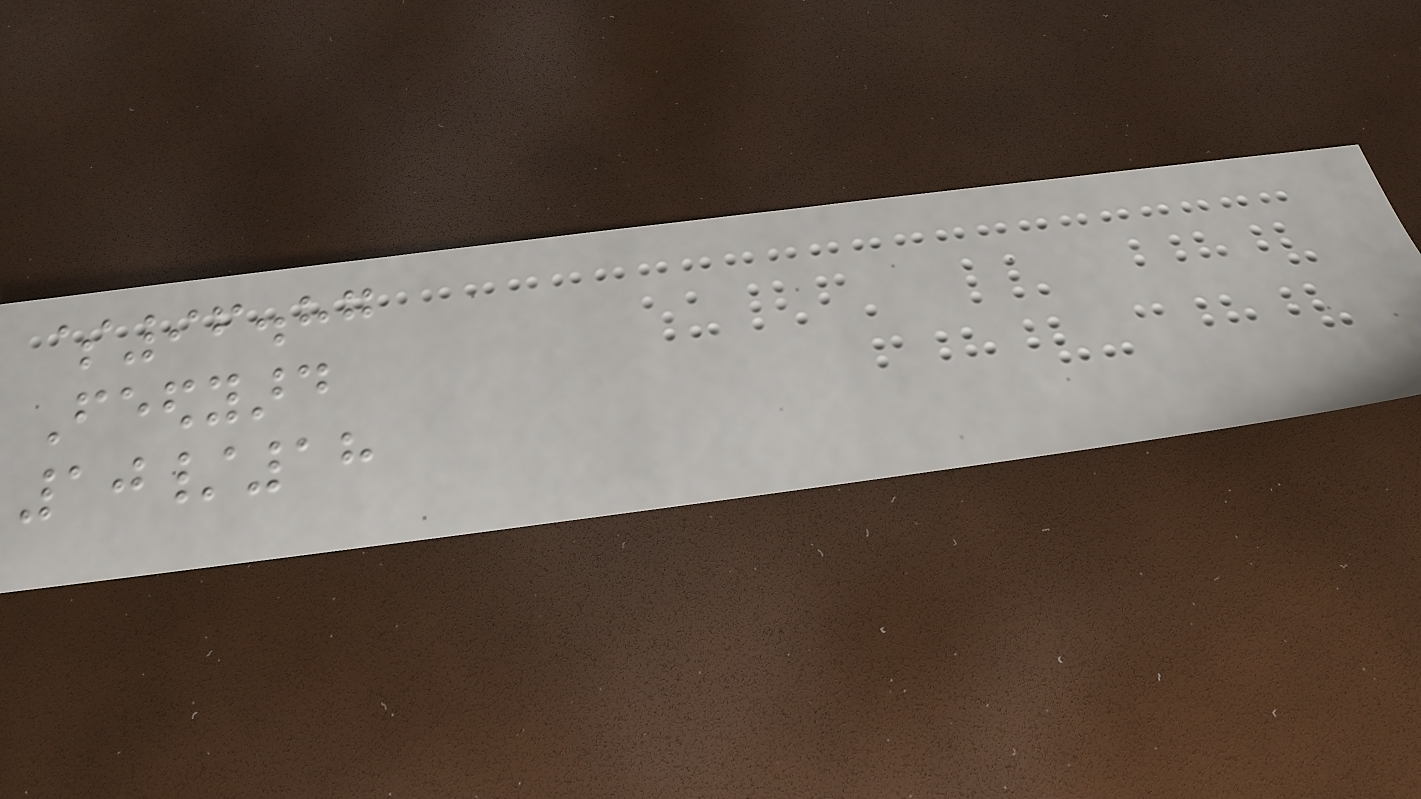$96.87
Feedyard
10/18
